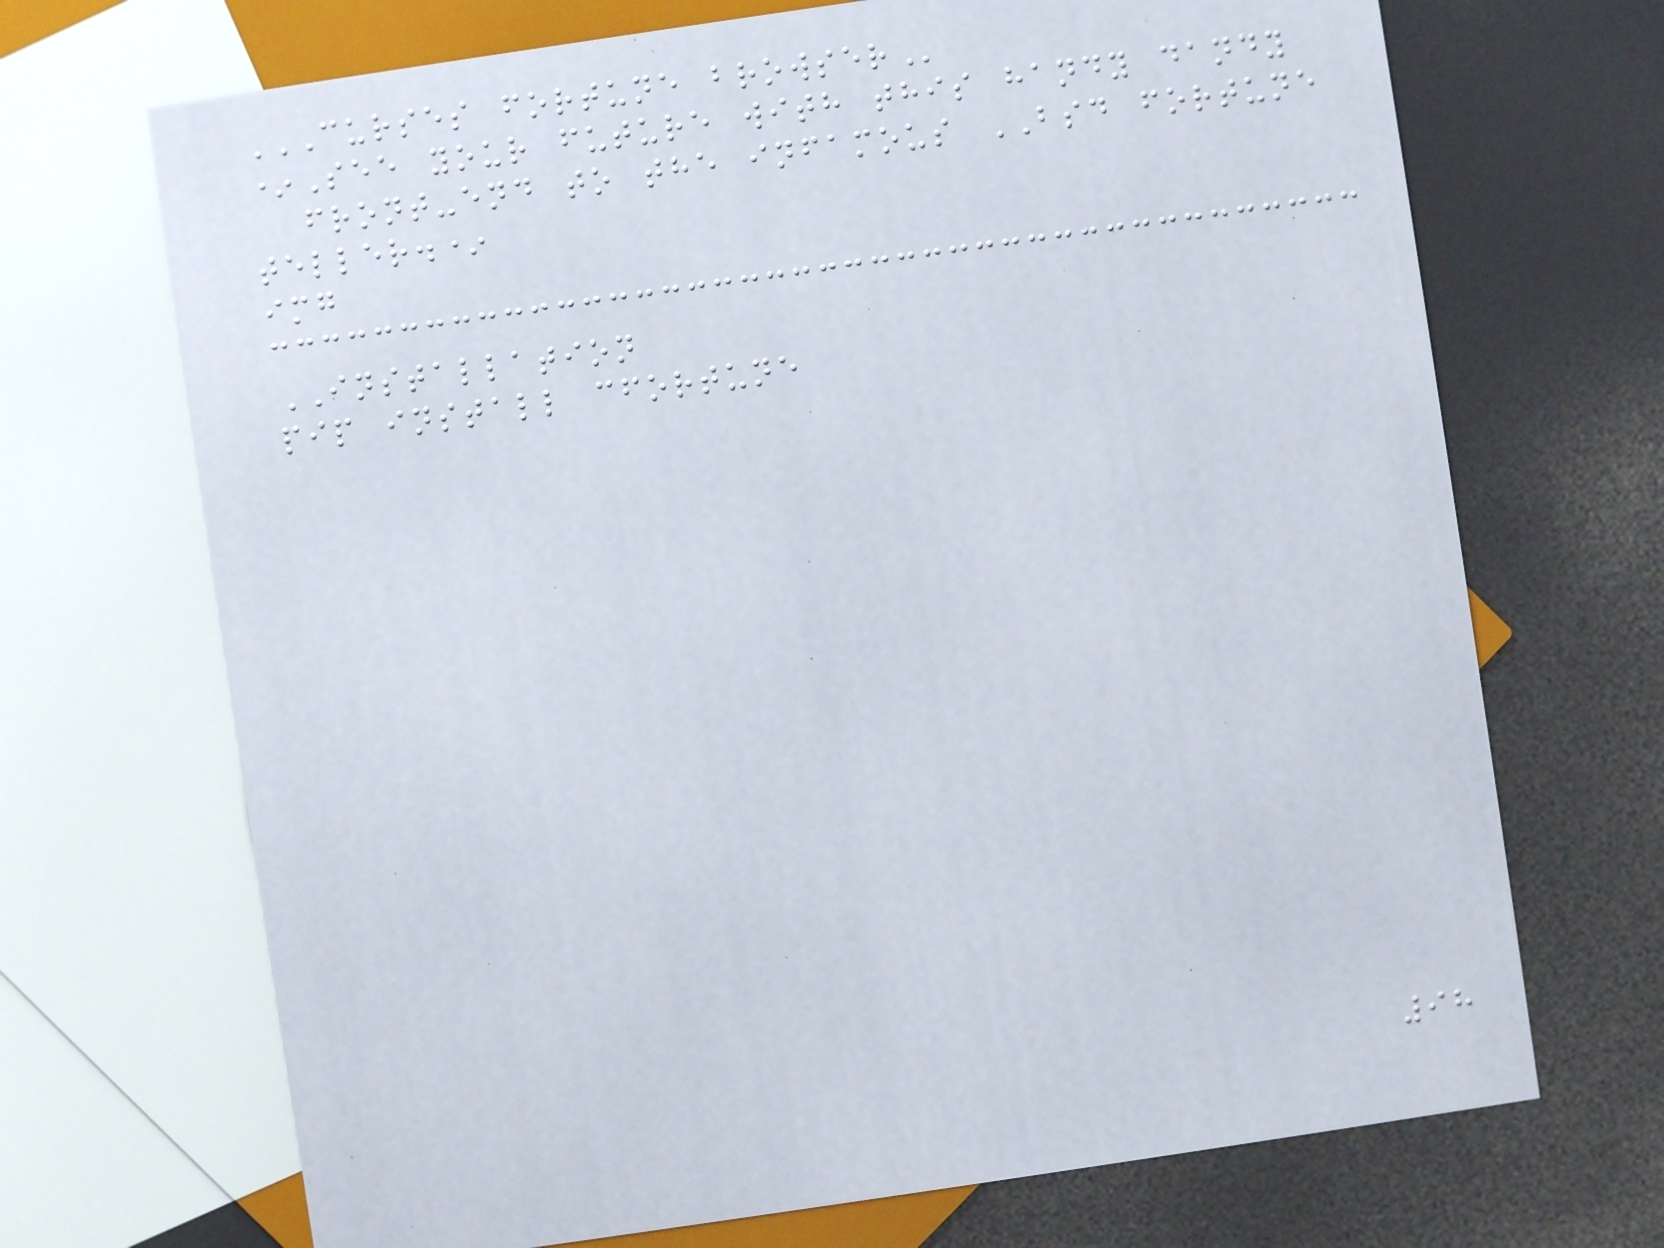CURSES FORTUNE BROWSER
*See your future with this handy dandy
front-end to the infamous BSD fortune
teller.*
img
INSTALLATION
pip install cfortune
98
